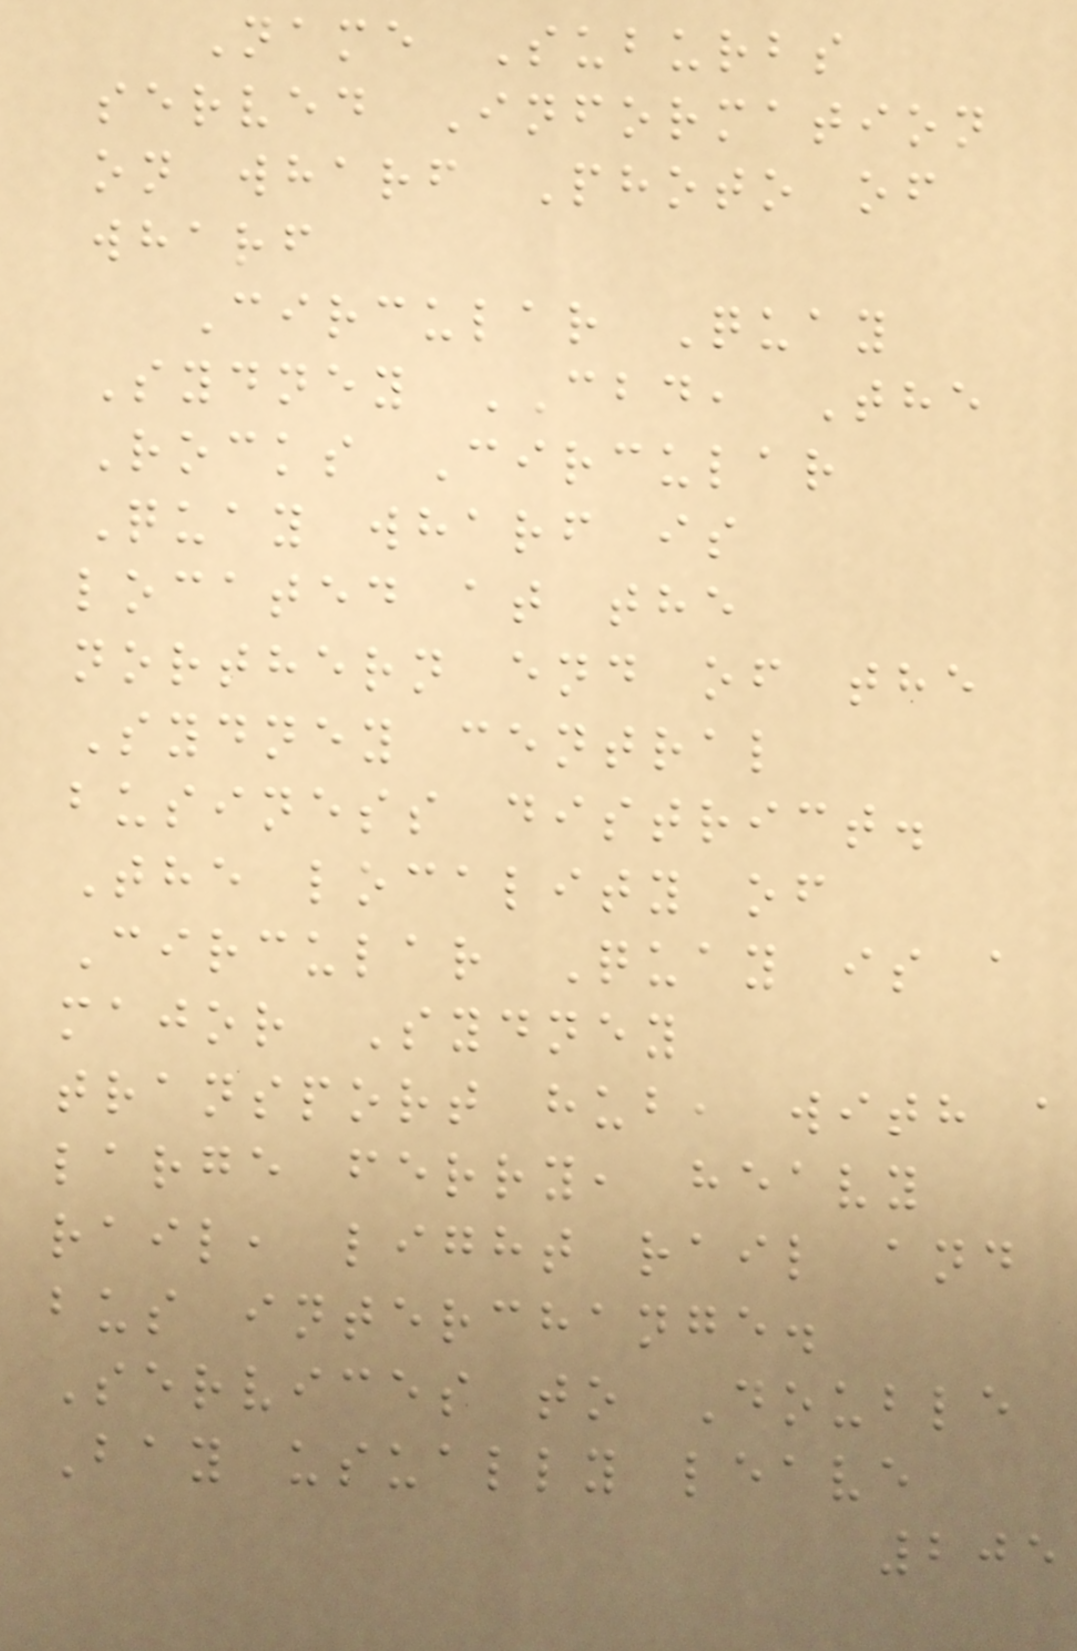Name Suburbs
served Information
on wharf Photo of
wharf
Circular Quay
Sydney CBD, The
Rocks Circular
Quay wharf is
located at the
northern end of the
Sydney central
business district.
The locality of
Circular Quay is a
major Sydney
transport hub, with a
large ferry, heavy
rail, light rail and
bus interchange.
Services to Double
Bay usually leave
205
